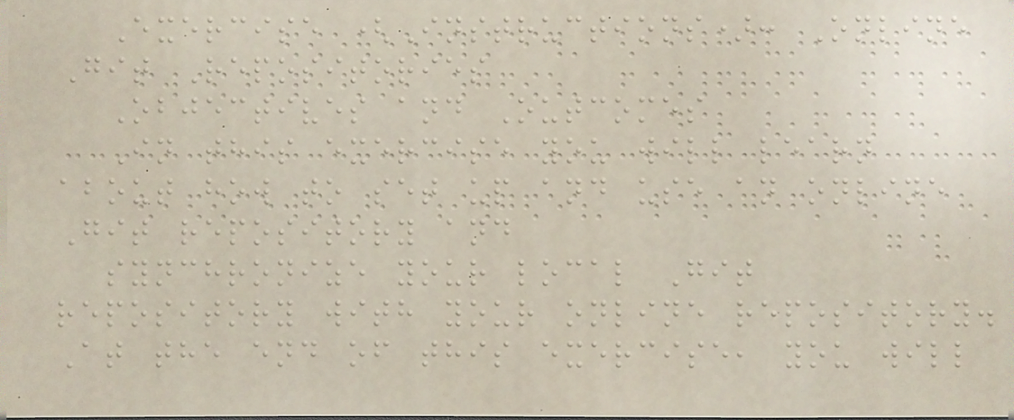Exercise (Instructions): Online
Git Repositories
Objectives and Outcomes
In this exercise you will learn
about how to set up and use an online
Git repository and
synchronize your local Git
repository with your online repository.
At the end of this exercise, you will
